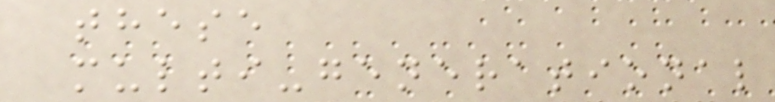these
multi-generational
